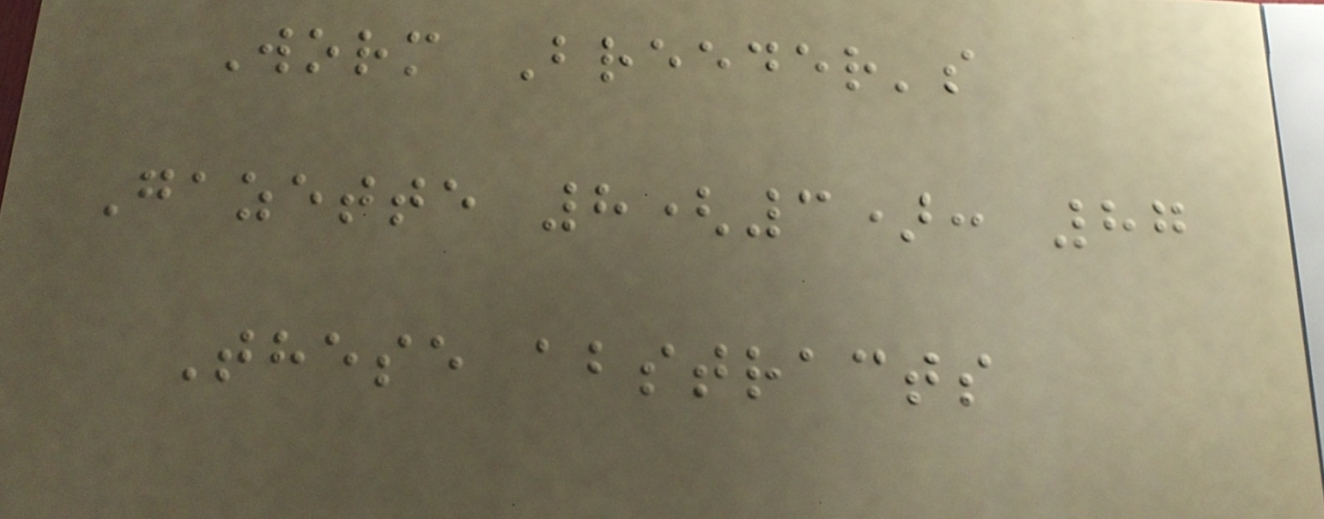Worm Breeder's
Gazette 8(3): 87
These abstracts
